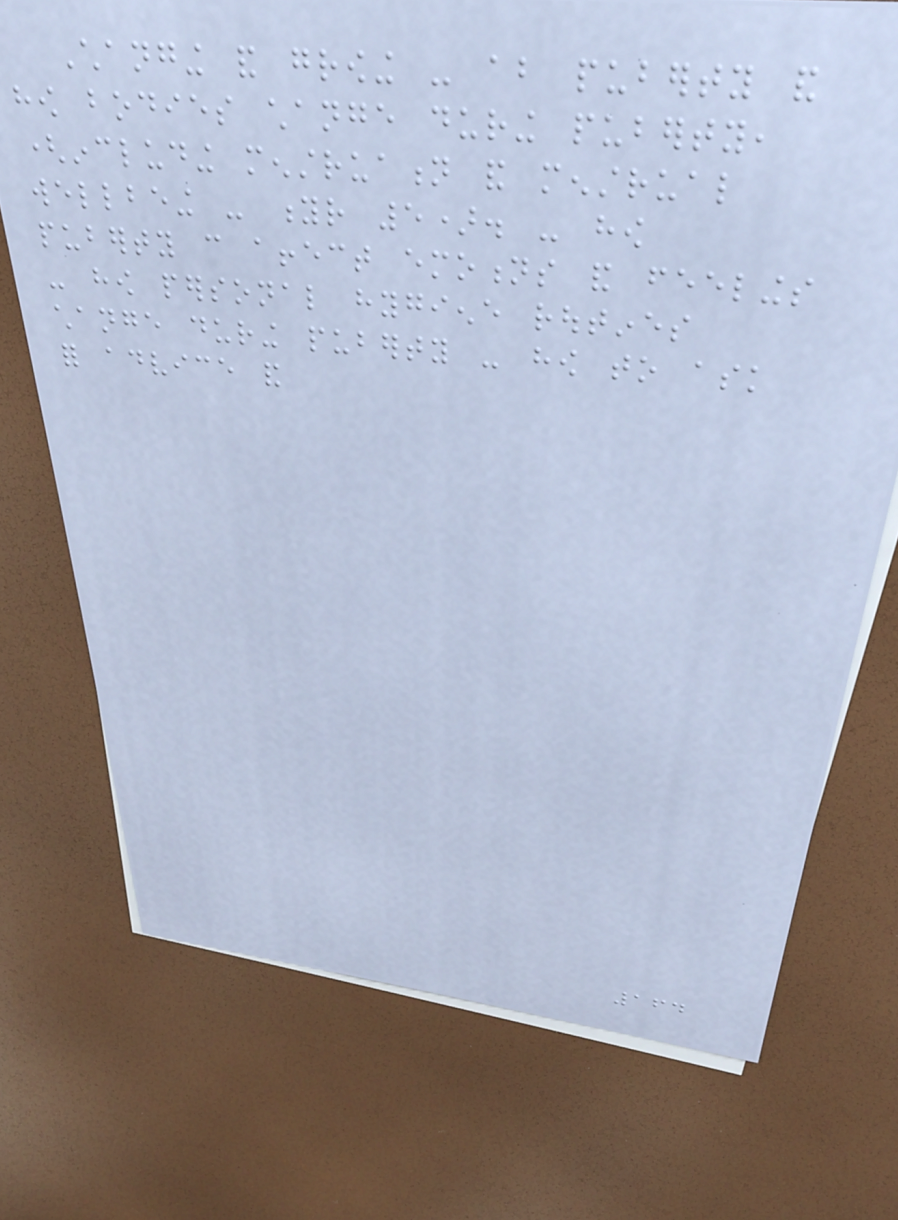Changing and growing - about puberty and
how bodies change during puberty,
(including menstruation and menstrual
wellbeing - yr 5). - how
puberty can affect emotions and feelings
- how personal hygiene routines
change during puberty - how to ask
for advice and
164
